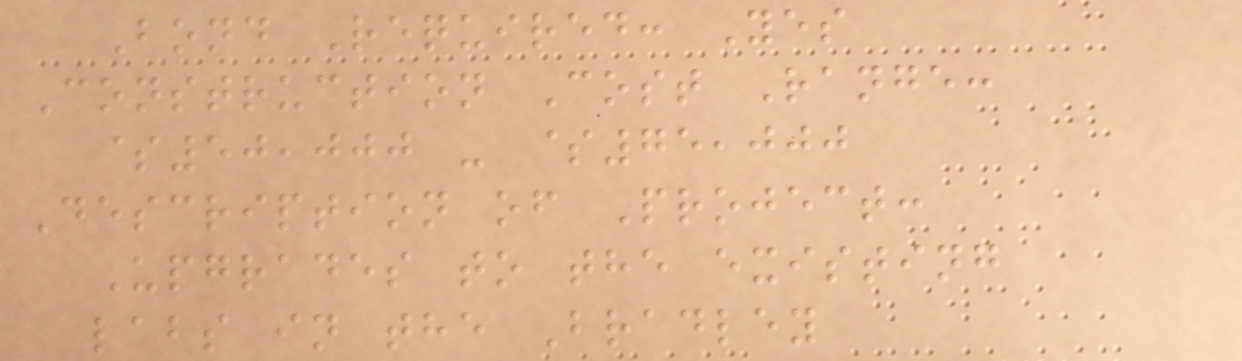Bond Required: Yes
Construction Cost Range:
$50,000 - $75,000
Description of Project:
Upgrades to the existing
labs in the Bradley
